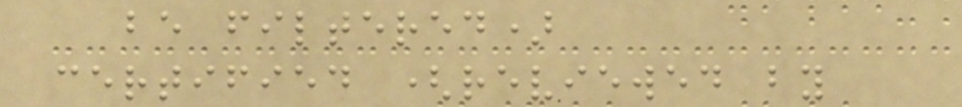be filtered)
certified (reviewed by
